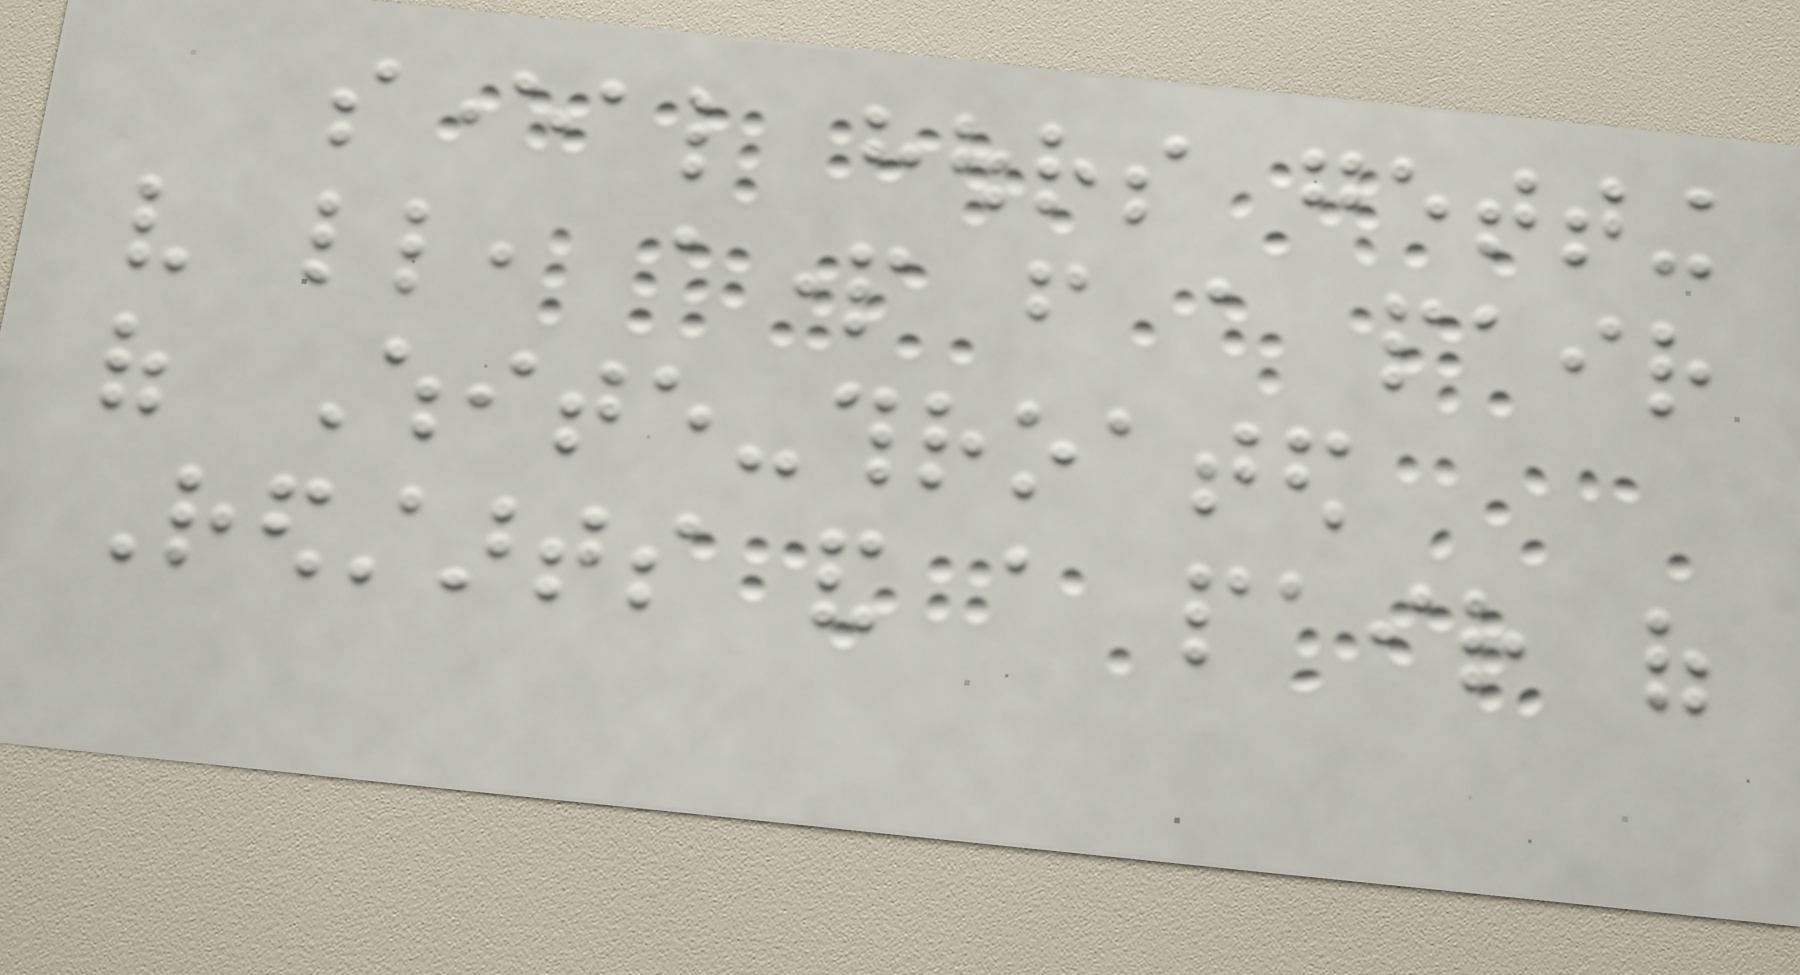several hours getting
very little, apart from a pair
of White-throated
Redstarts and a pair of
